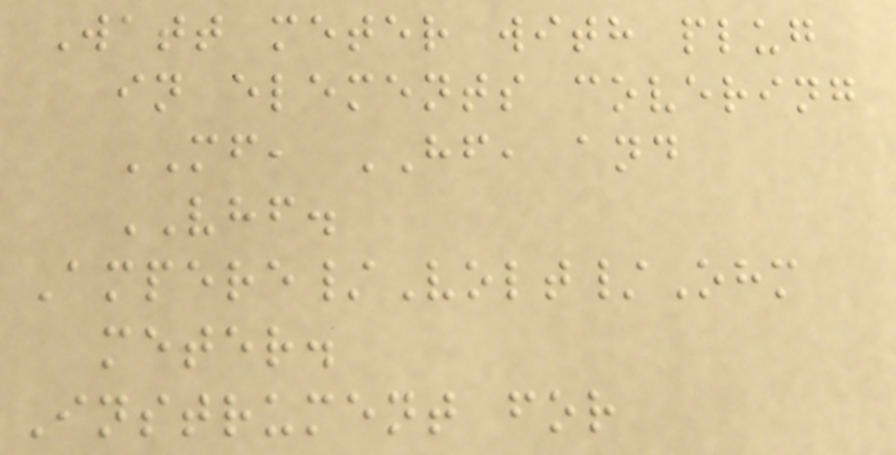Watt meter with plug
in elements covering
MF, HF, and
VHF.
Ampere/Volt/Ohm
meter.
Instrument for
